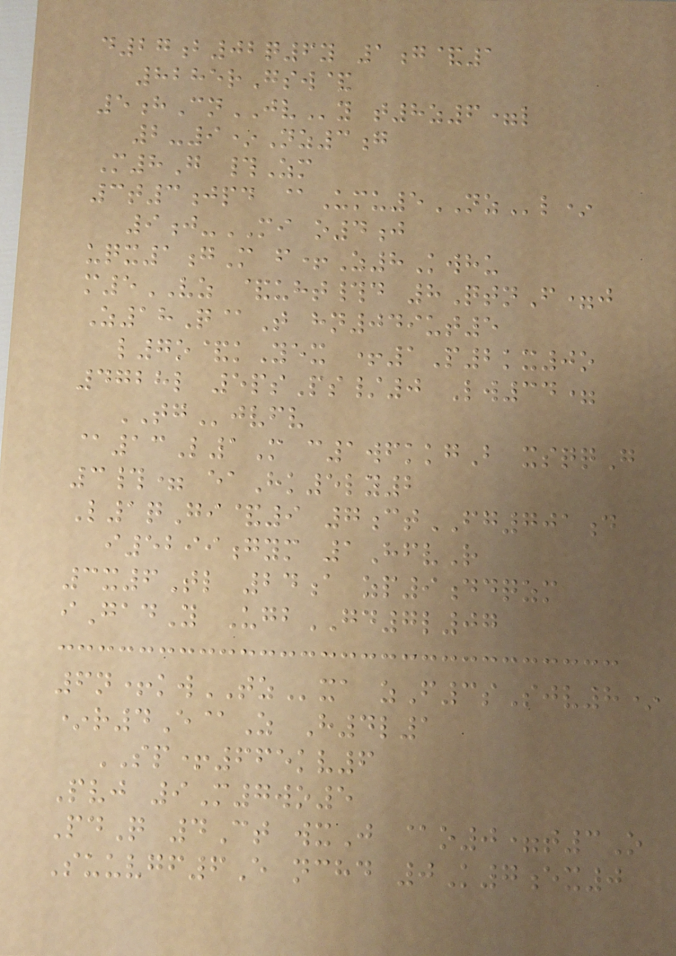d27b02q6y 1g&1
8285rGsw&
5hCnJVy t8z6=l
2-9*Nz3g
M8G #Zm
3t3jpd @Umu5NZl*
9j-MI o4j
uqx1gM f+Z8Kwhu
m5VZ &uht#d 8QtnF=j
Z18Q@T hn049ut5
l7o&kYex +1P2kx0o
4728l 5psPs/0 Lw34=
TGjvfv
@13L1M c1wfkkgB xsqqG
3#= eaHk5ly2
L1qGi&9 7ctFG701d
i5299gym 1HfvR
3x6Tl 24a zp9ddqzm
iGadY UgbGD7l07
6n+kwTZxa zF3sSjv8*
*r4E@Z H4l1
SP+665kv6
Pvj 9M7wo5
PdQ 4Ct wxJ @o0=t3O
Suuvgf6E nchd 0K7ex0
